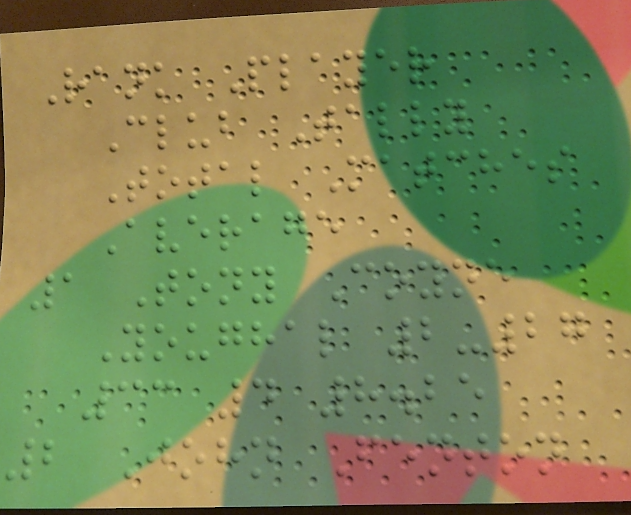Rank Player
Club Tally
Total Matches
Average
1 Tony Coyne
Youghal 2-27
33 4 8.25
2 John Fenton
